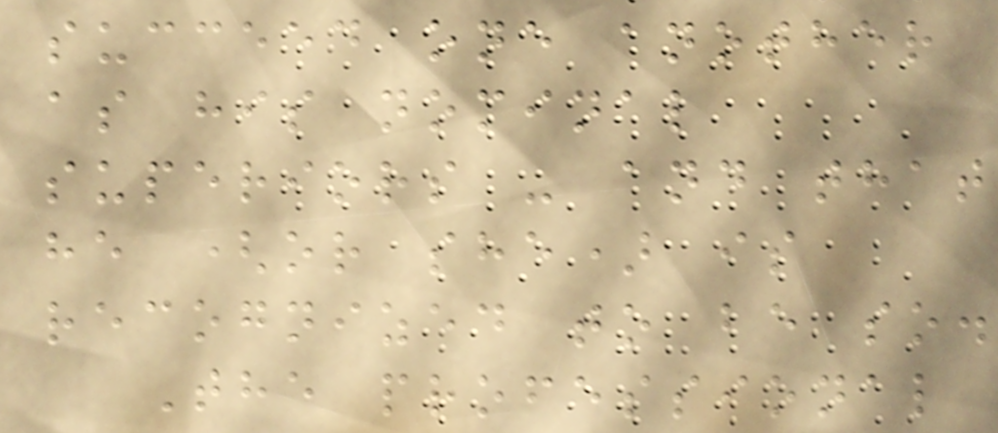succeed one another
as his nominal
superiors - and that
he (or she) is
recognized to be so.
The professional
